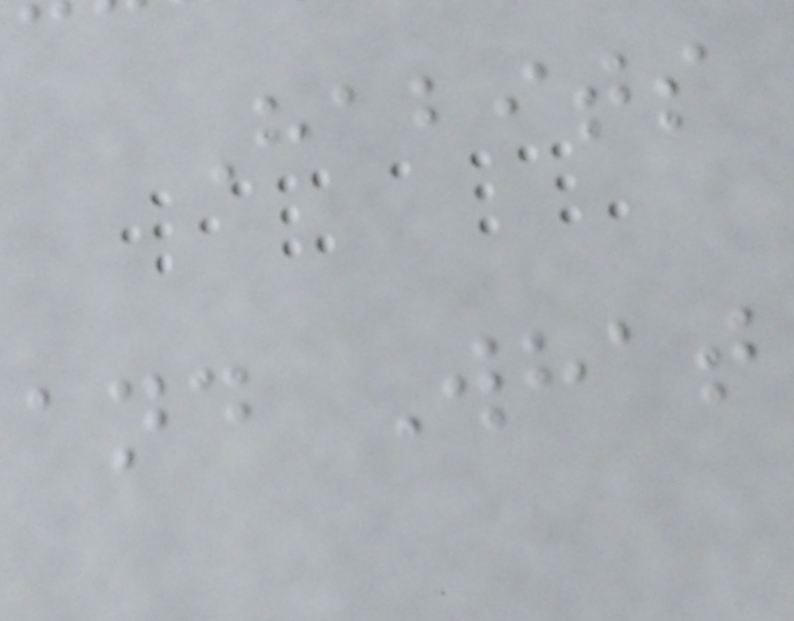Habits
and What
